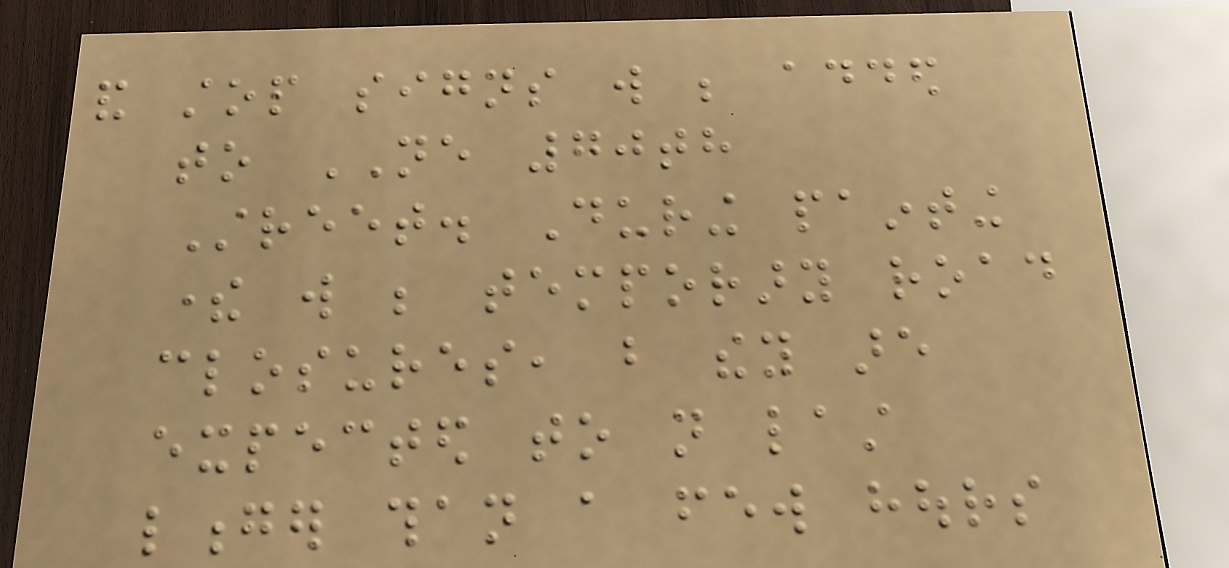and stop signs will be added
to NE 70th
Street. During painting
there will be temporary road
closures, but they are
expected to not last
longer than a few hours
